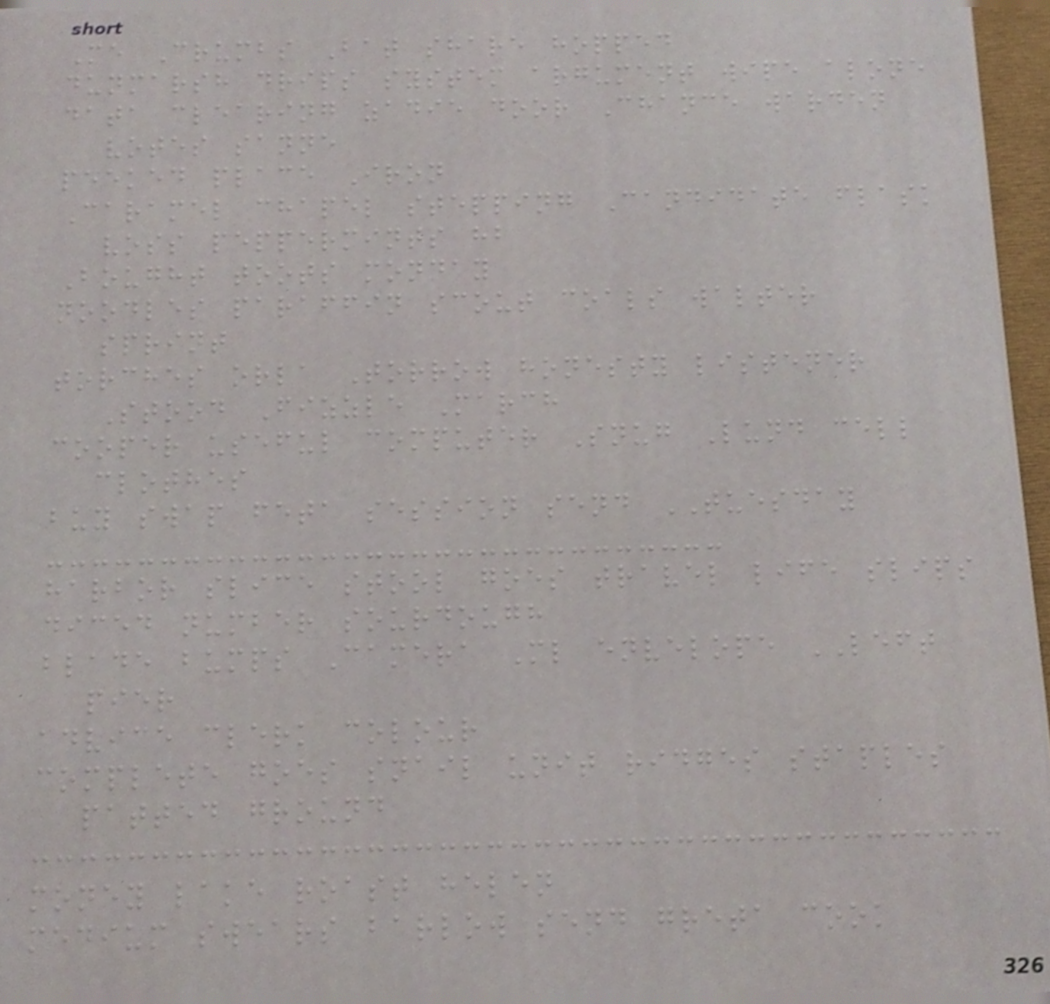Me Crumbs Bat share hopped
dunmarsh drips system argument wipe alone
data clearing zadie door Chance warden
votes sanne
peeked place Iron
Caramel chapel stepping Candidate flask
voss peppermints hb
Bought toots monday
noodles paraffin scout coals walter
sprint
torches orla Torrow honesty listener
Stood Fizzle March
cooper useful computer Snug Lund cell
clothes
buy swap feta session send TUESDAY
harbor slice stool goes travel life slips
diced number sourdough
blade bumps Camera Ml envelope LEFT
pier
advice clerk colour
complete goes snail unit ridges staples
patted ground
money lake roast helen
medium swears barlow send greta cook
